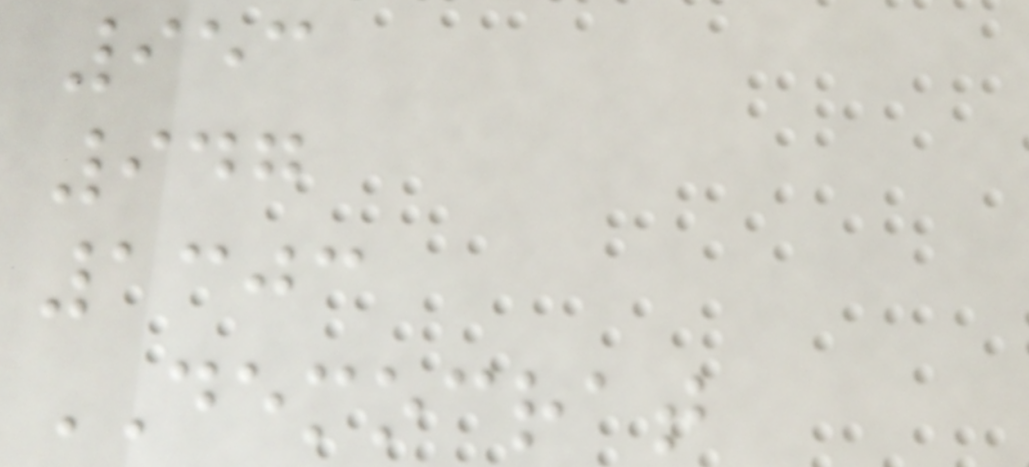953
947
1303
DEMOCRAT
